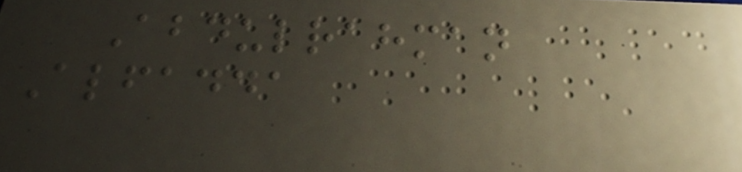Abdulrahman
Alfadda
